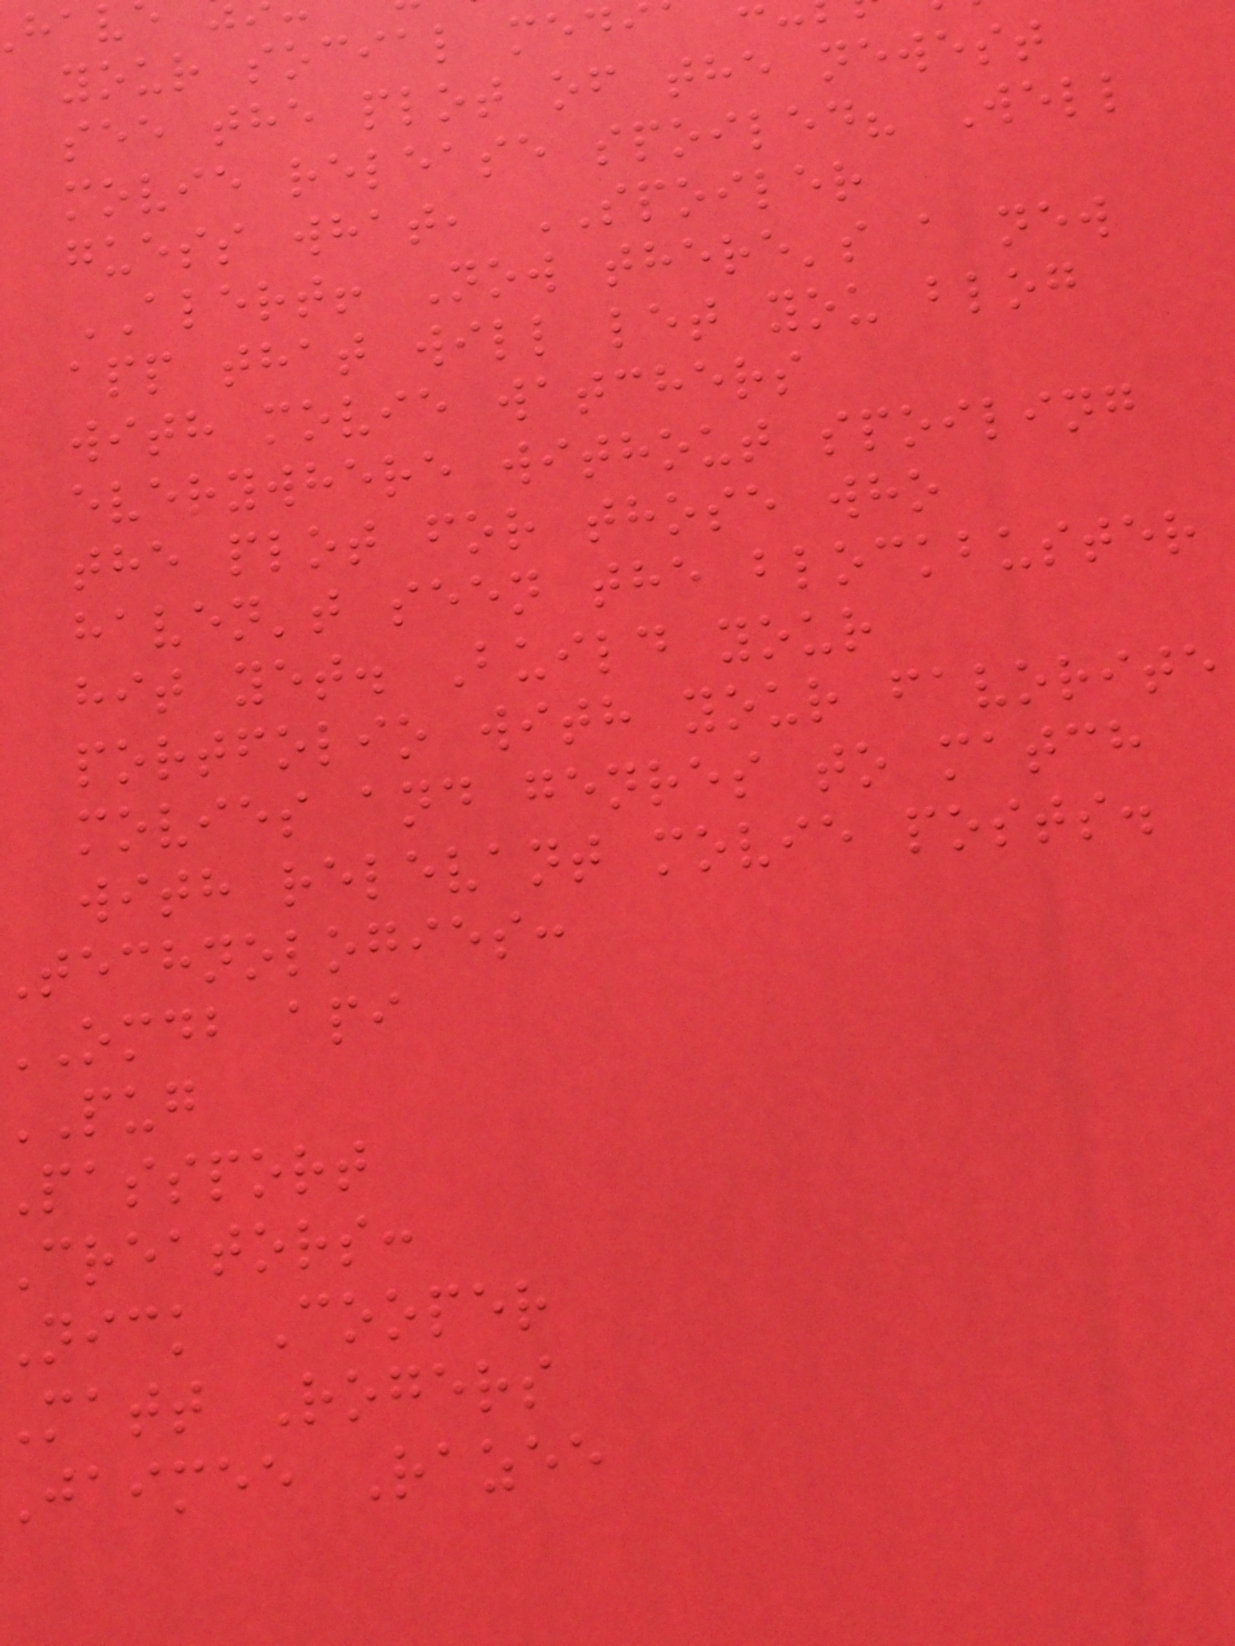your social medi
see the plot of the newest
movie release spoiled? Well
guess what, SPOILER
ALERT! Now there's a new
app that will let you blog
with movie watchers
everywhere without spoiling
the plot for those who
haven't seen the blockbuster
hit yet. Build your
portfolio with your favorite
movies and genres to match
with relevant movie posts.
technologies:
omdb api
passport
creators:
nick Cooper
matt Rogers
jaimee Razee
